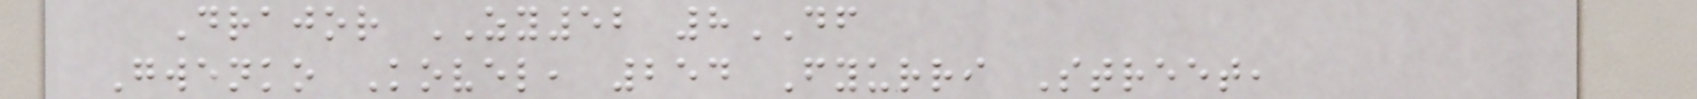Drajor ZY52 8DF
Gwenko Kovel, 254 Fyurri Street,
